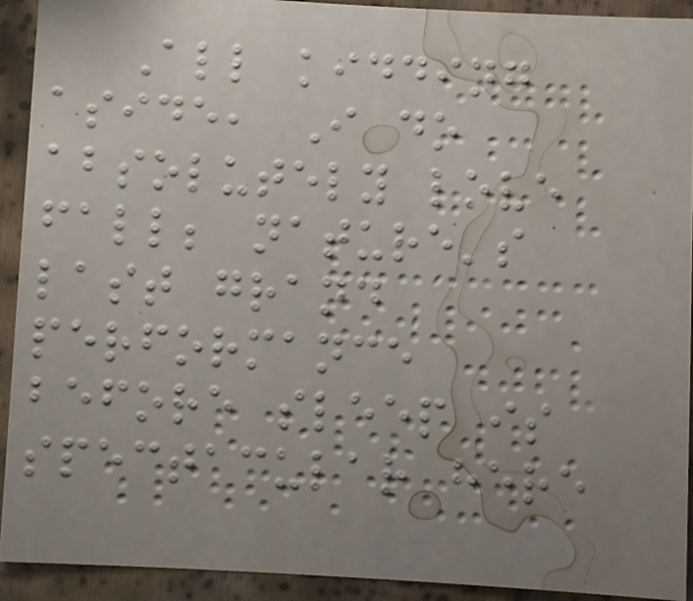All kidding
aside, I do
absolutely love
fall; nature's
last grand
performance
before sleep is
spectacular here
